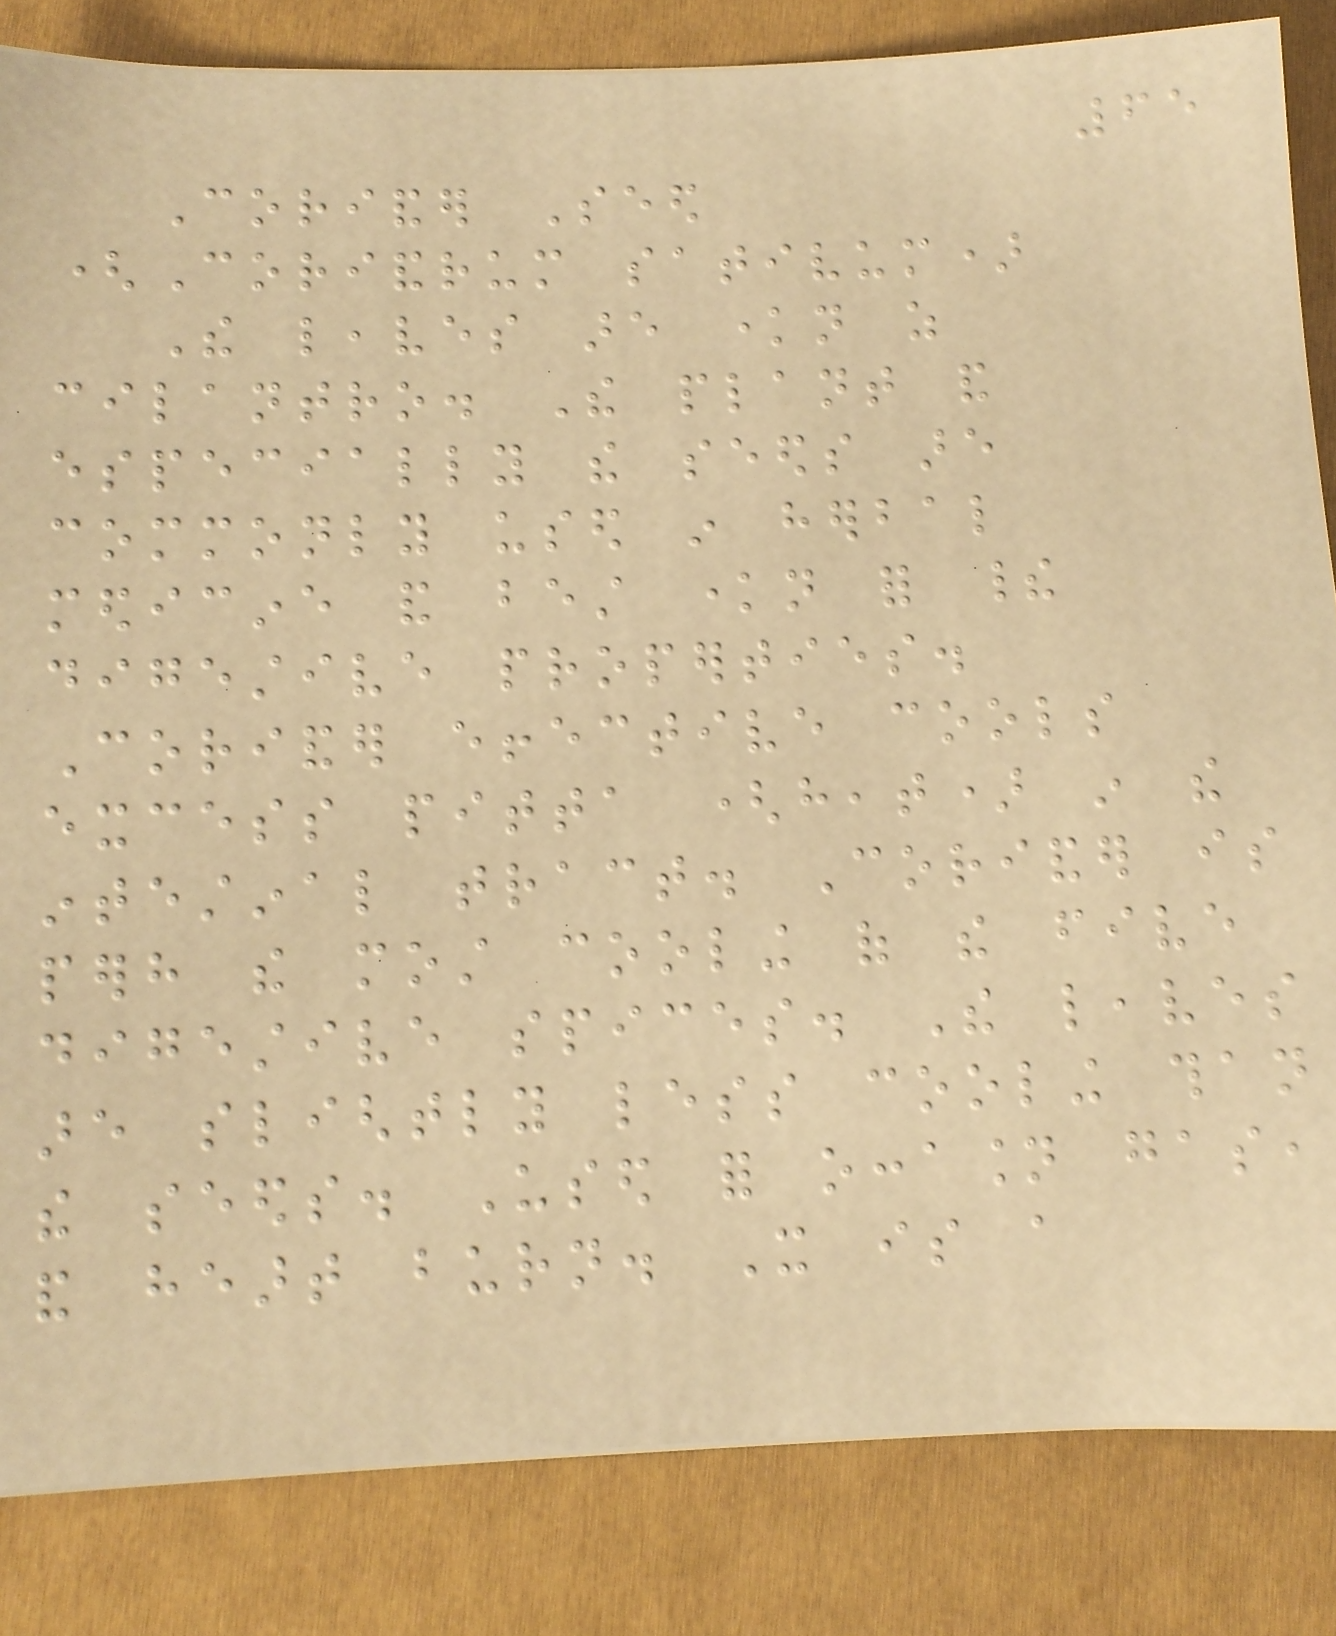65
Coriander Seed
(Coriandrum sativum)
The leaves are known as
cilantro. The plant and
especially the seeds are
commonly used in herbal
medicine and best known for their
digestive properties.
Coriander effective cools
excess pitta (heat) in the
intestinal tract. Coriander is
perhaps the most cooling of the five
digestive spices. The leaves
are slightly less cooling than
the seeds. Used for occasion gas,
and heart burn. It is a
